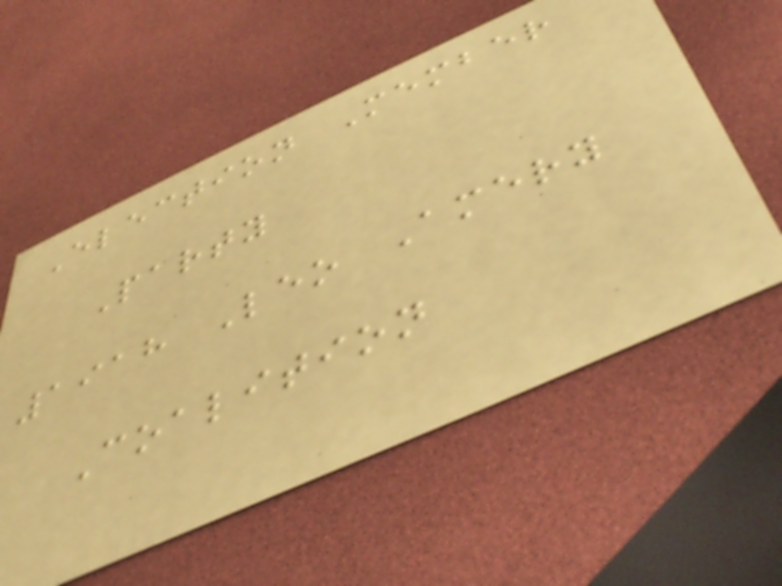Election Member
Party
1918 Leo Amery
Coalition
